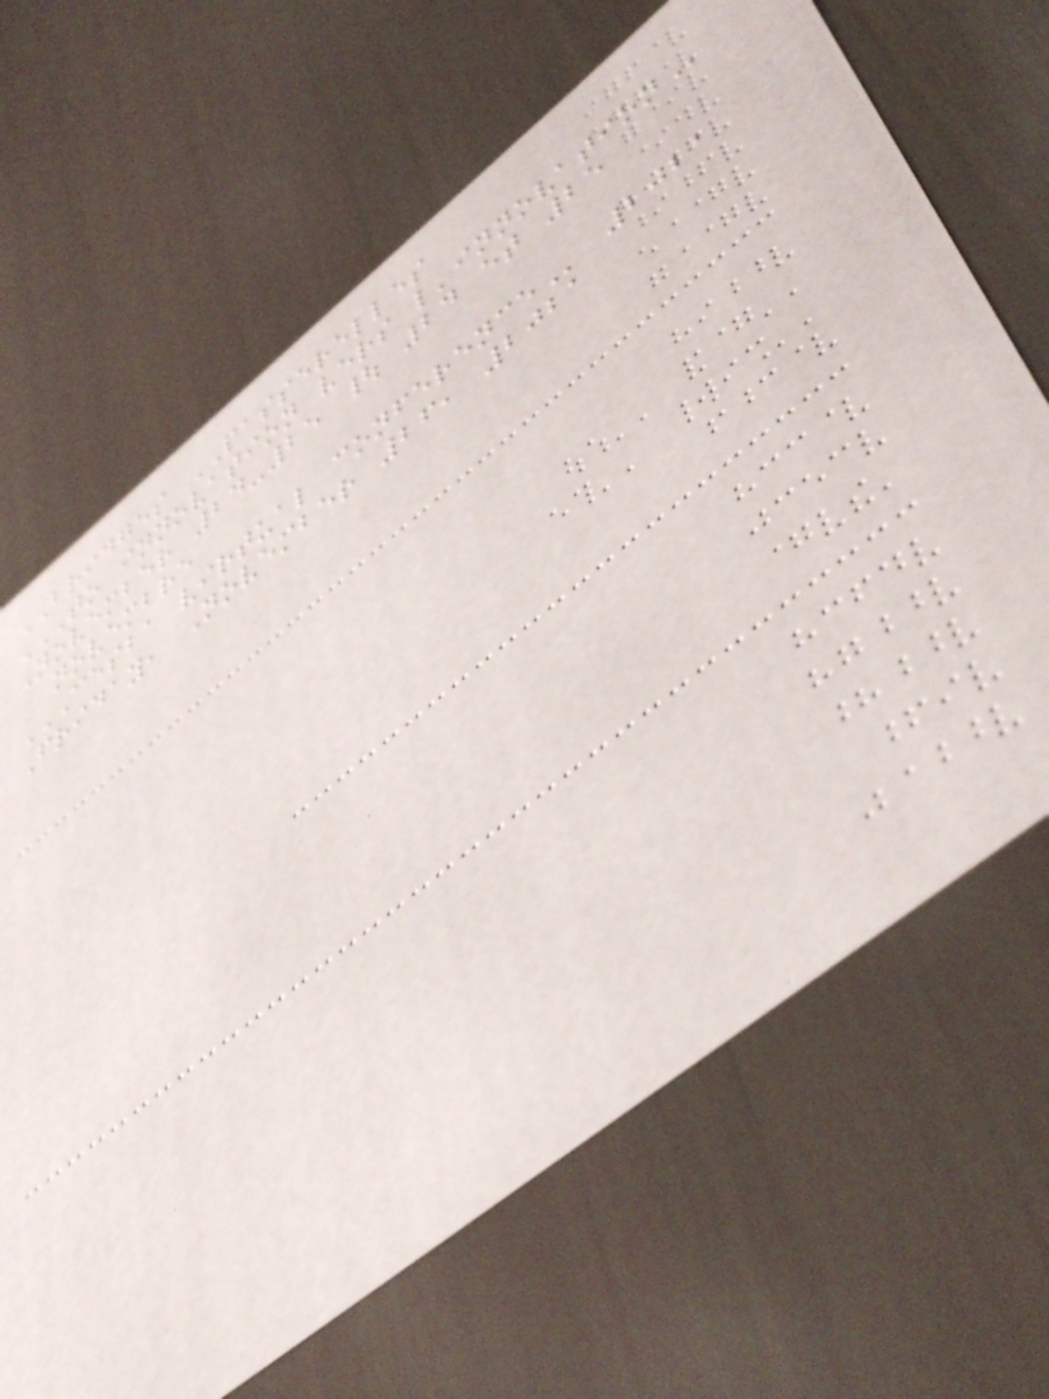BRIDGES PASSERELLES
TO INNOVATION VERS L'INNOVATION
November 24-25 | 24 et 25
novembre
CESBA VIRTUAL CONFERENCE 2021
Friday, November 26, 2021
